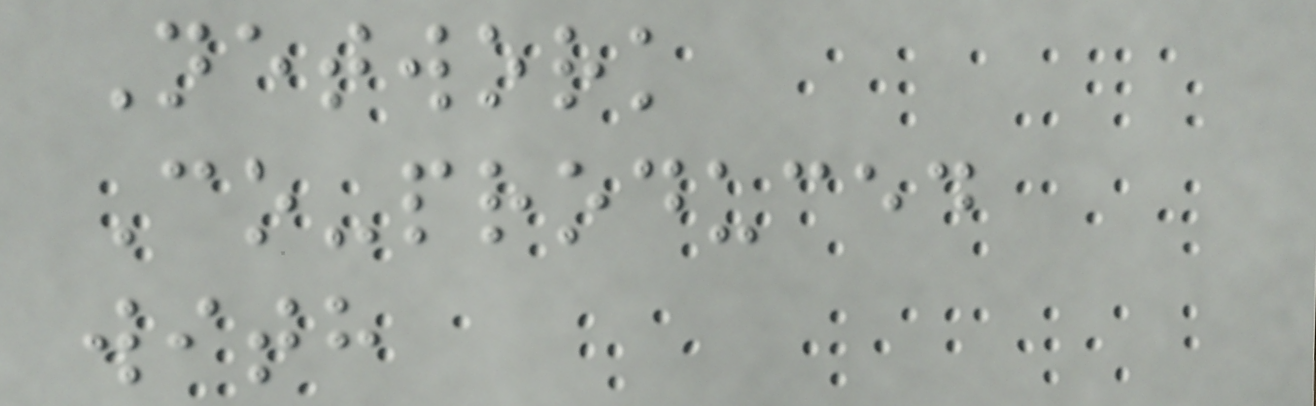Network
Co-produced
with
